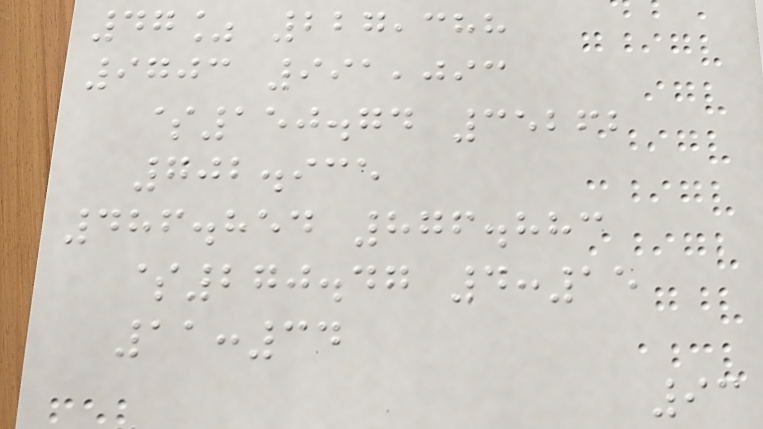47% 227,388
9703 991,093
$150.74 35262
702.935
486.854 876.883
$270.47 4:15
11:34
93
